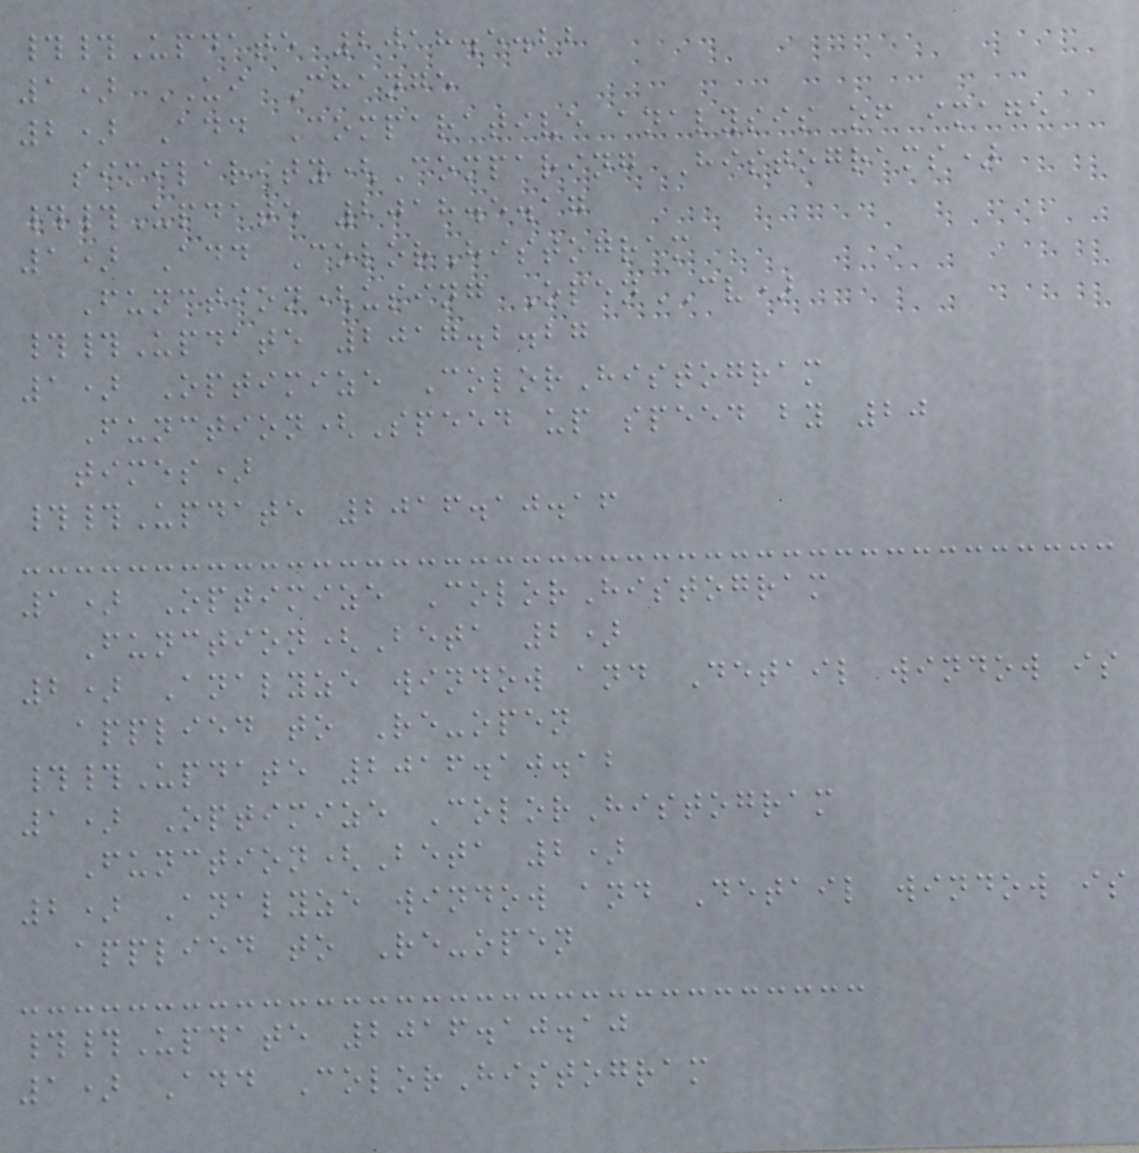##Update 2018.5.22
1) UI Change
2) Add Comparative analysis of image
similarity(Comparing Histograms)
##Update 2018.5.17
1) Add ColorHistogram
Function(using OpenCV)
##Update 2017.2.27
1) Optimize ColorHistogram
Function(Speed up speed by 20
times)
##Update 2016.10.16
1) Optimize ColorHistogram
Function(Beta 2)
2) Analyze window and Detail window is
applied to Re-open
##Update 2016.10.12
1) Optimize ColorHistogram
Function(Beta 2)
2) Analyze window and Detail window is
applied to Re-open
##Update 2016.10.10
1) Add ColorHistogram
